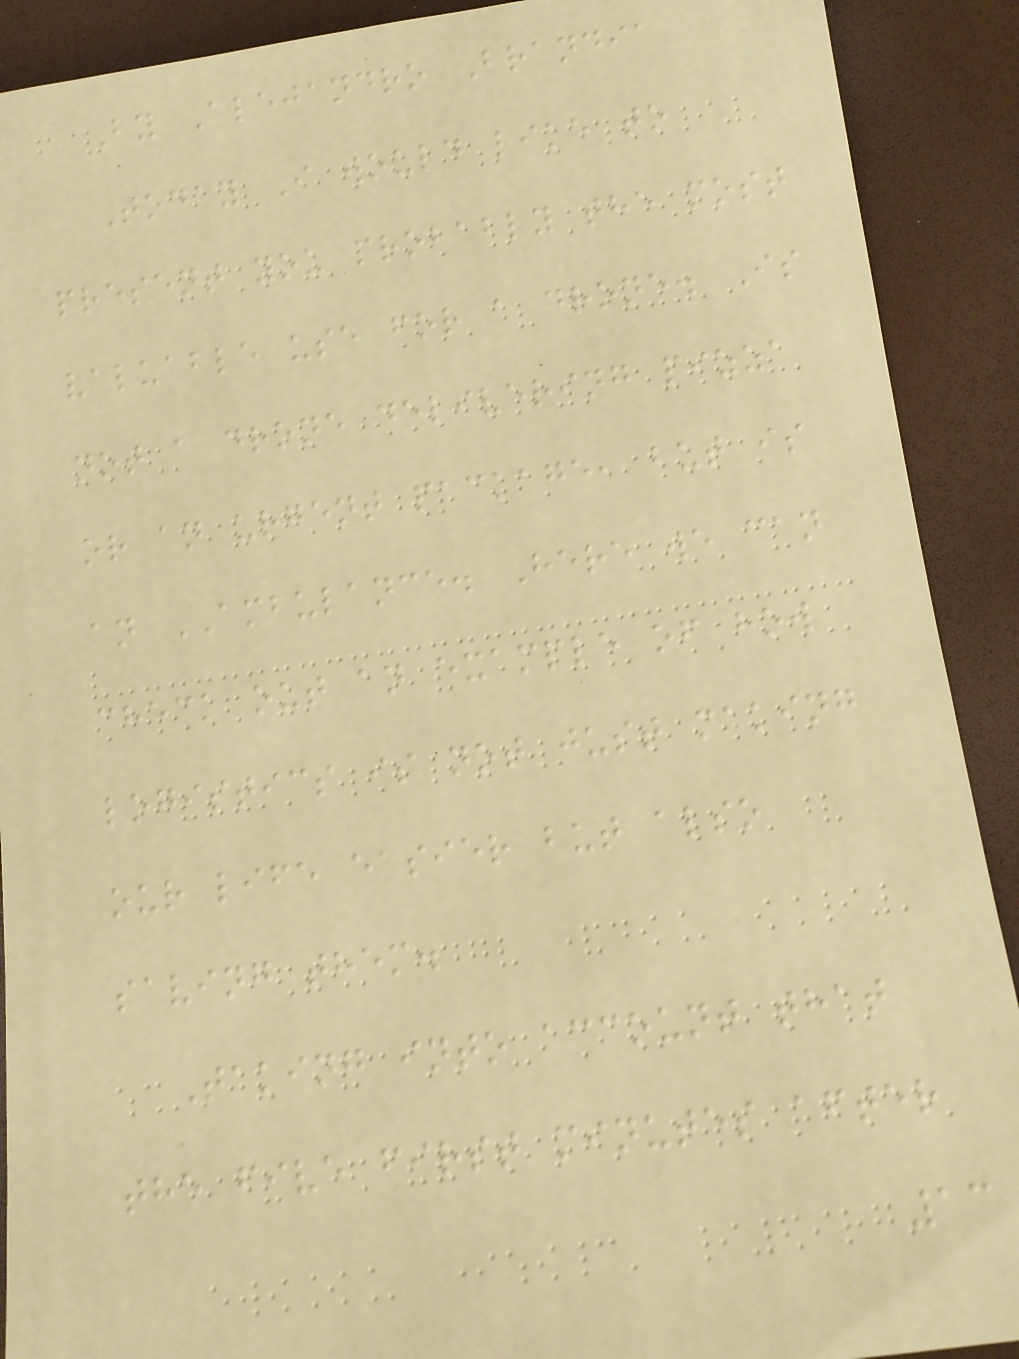By Alejandro Brandia
Today I would like to
present you probably the most
valuable use for a drone. Is
not a drone delivering pizza
or an urgent package, but is
an AMBULANCE. Here we can
check out an example of how
logistics is not just making
our life easier but also
saving them.
Taking into account that
the five first minutes after
13
